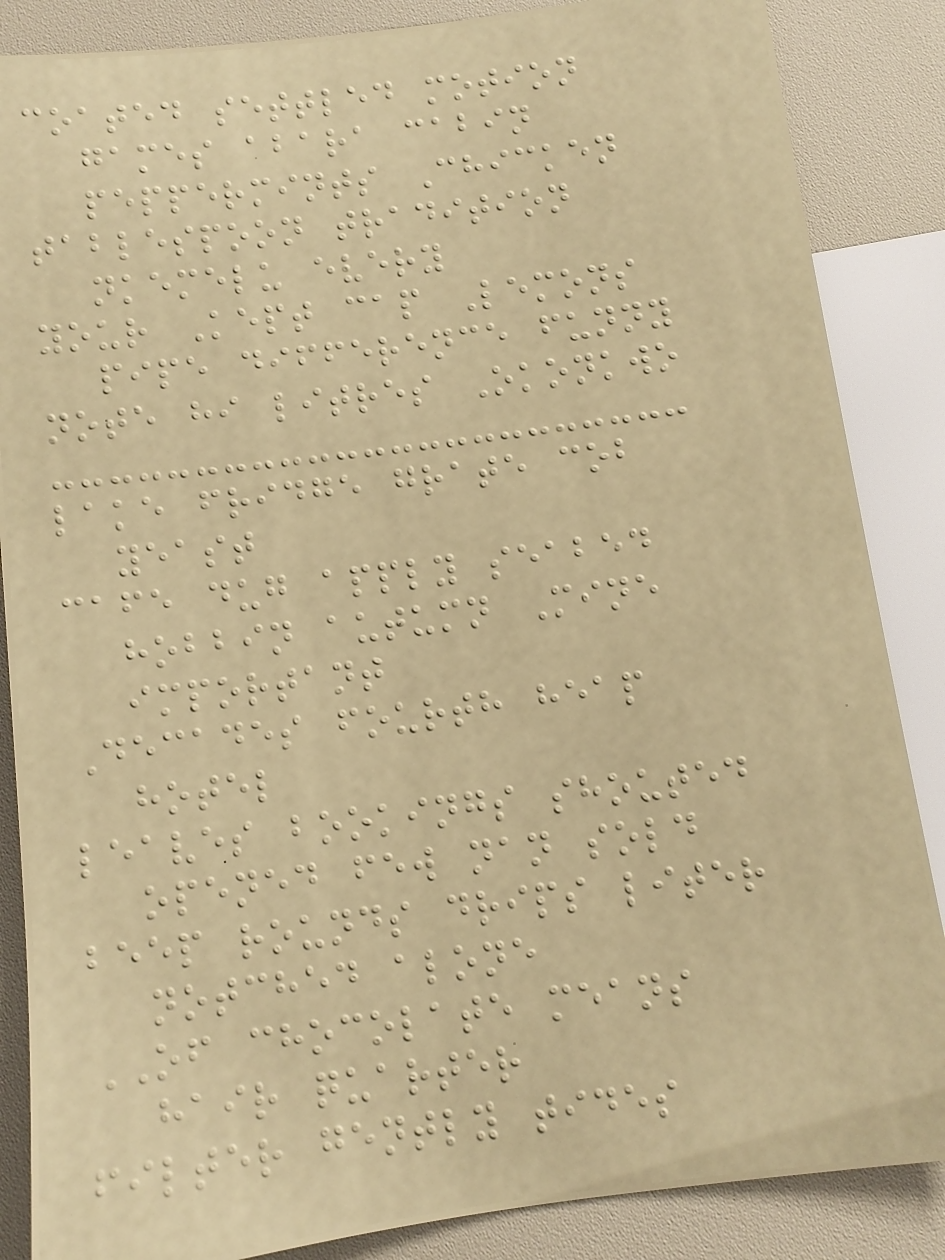coated settled motion
games abara cabin
peppermints Chicken
tablespoon tradition
nkemelu every
your Kept cap Lemons
pipe difference funny
note hi litres Okonkwo
lake fridge grate cob
yeast
cafe dug apply seabed
hobbin autumn Mine
important
Decades fourth heap
hotel
leaves bookings shouted
opened few nan sold
beep rounds drips liter
notched alone
OF chocolate means
hair quarter
filter gently tides
